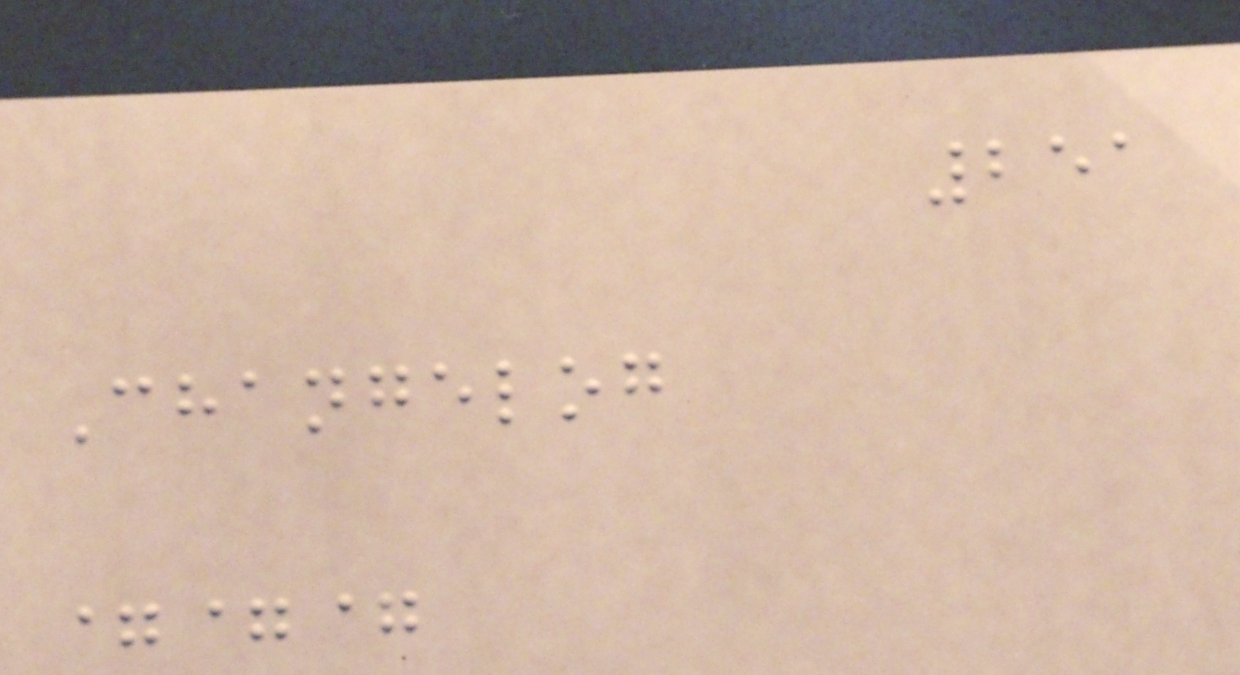251
Changelog
===
